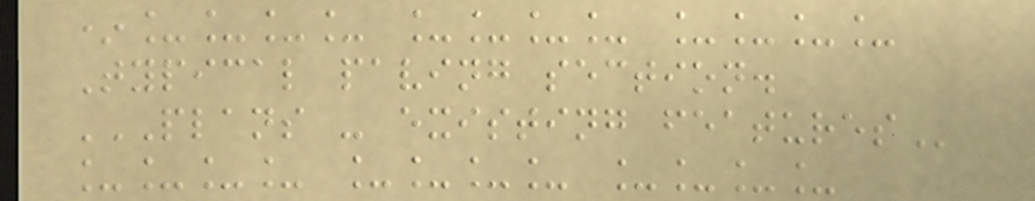*____ ____ ____
Typical paving section.
PLANS - EXISTING FEATURES
____ ____ ____
